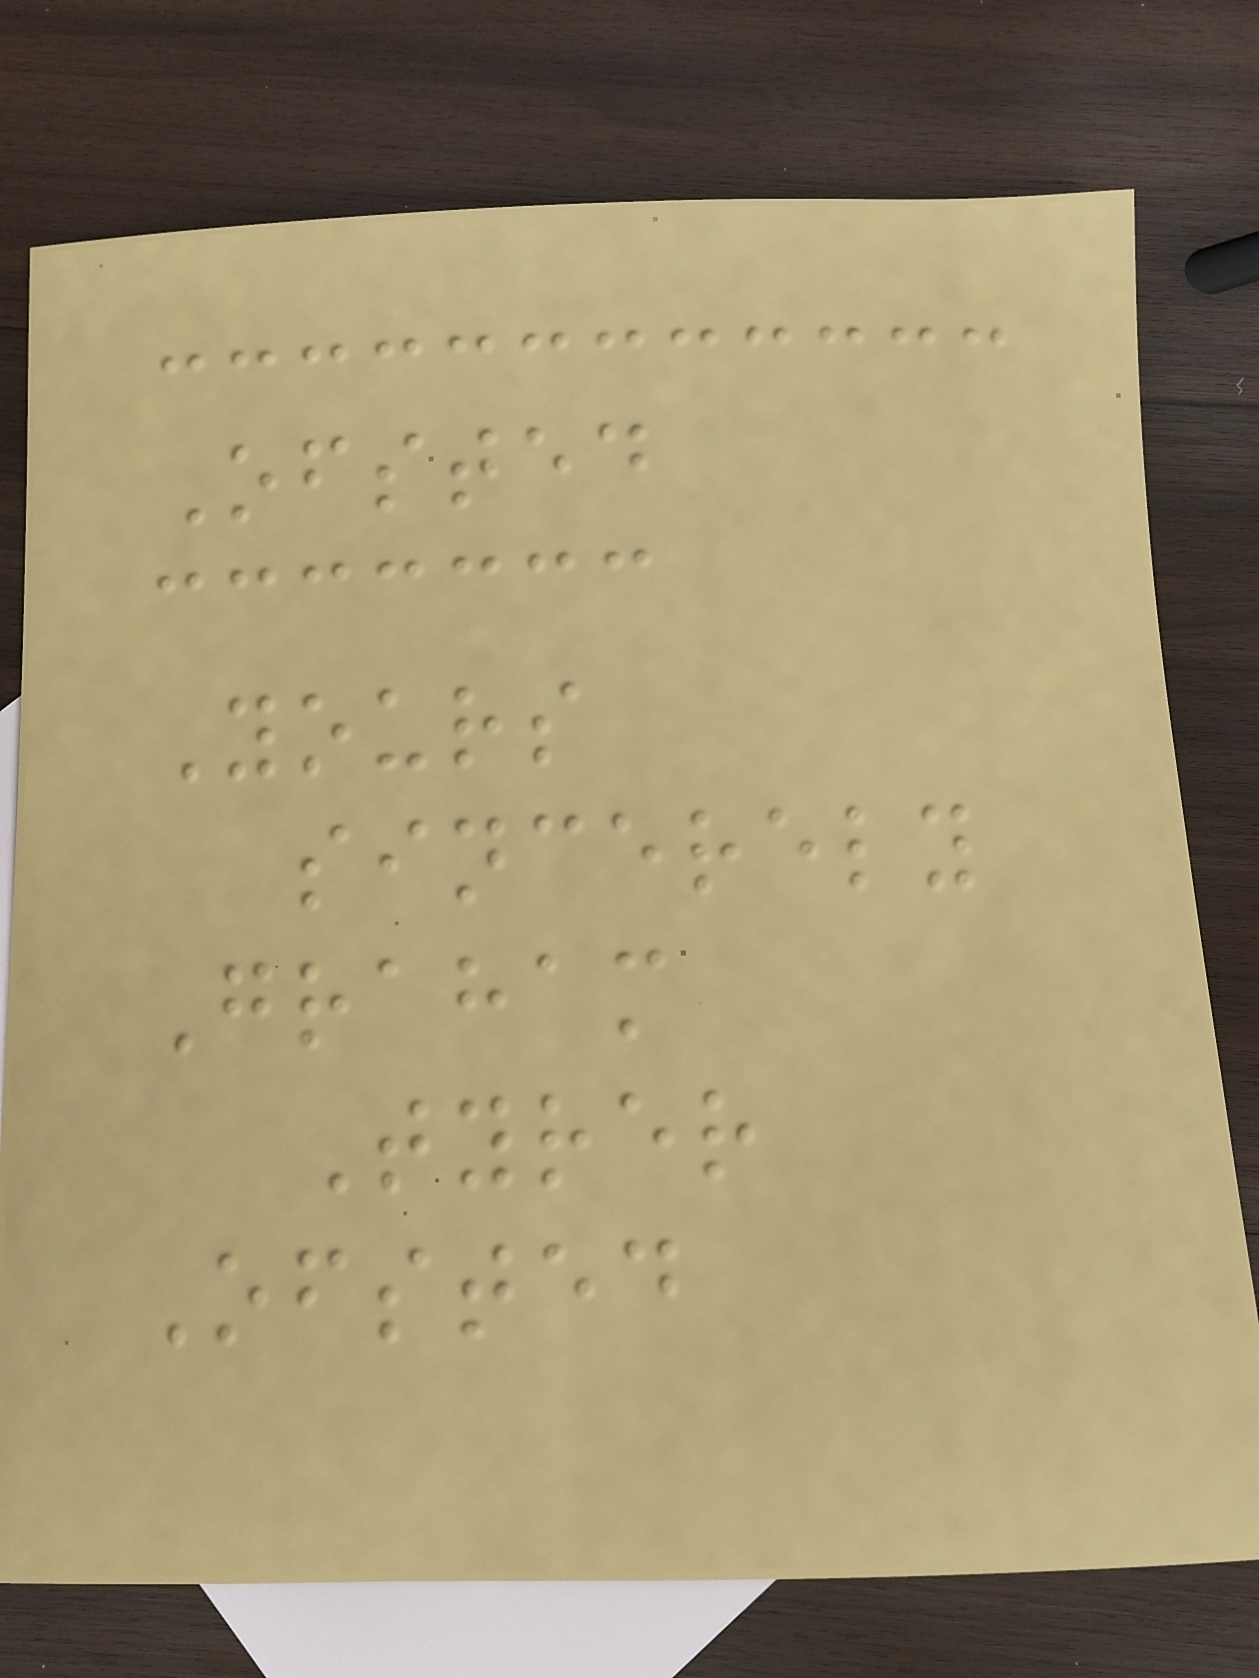Ofsted
Yours
sincerely
Graham
Tyrer
Ofsted
